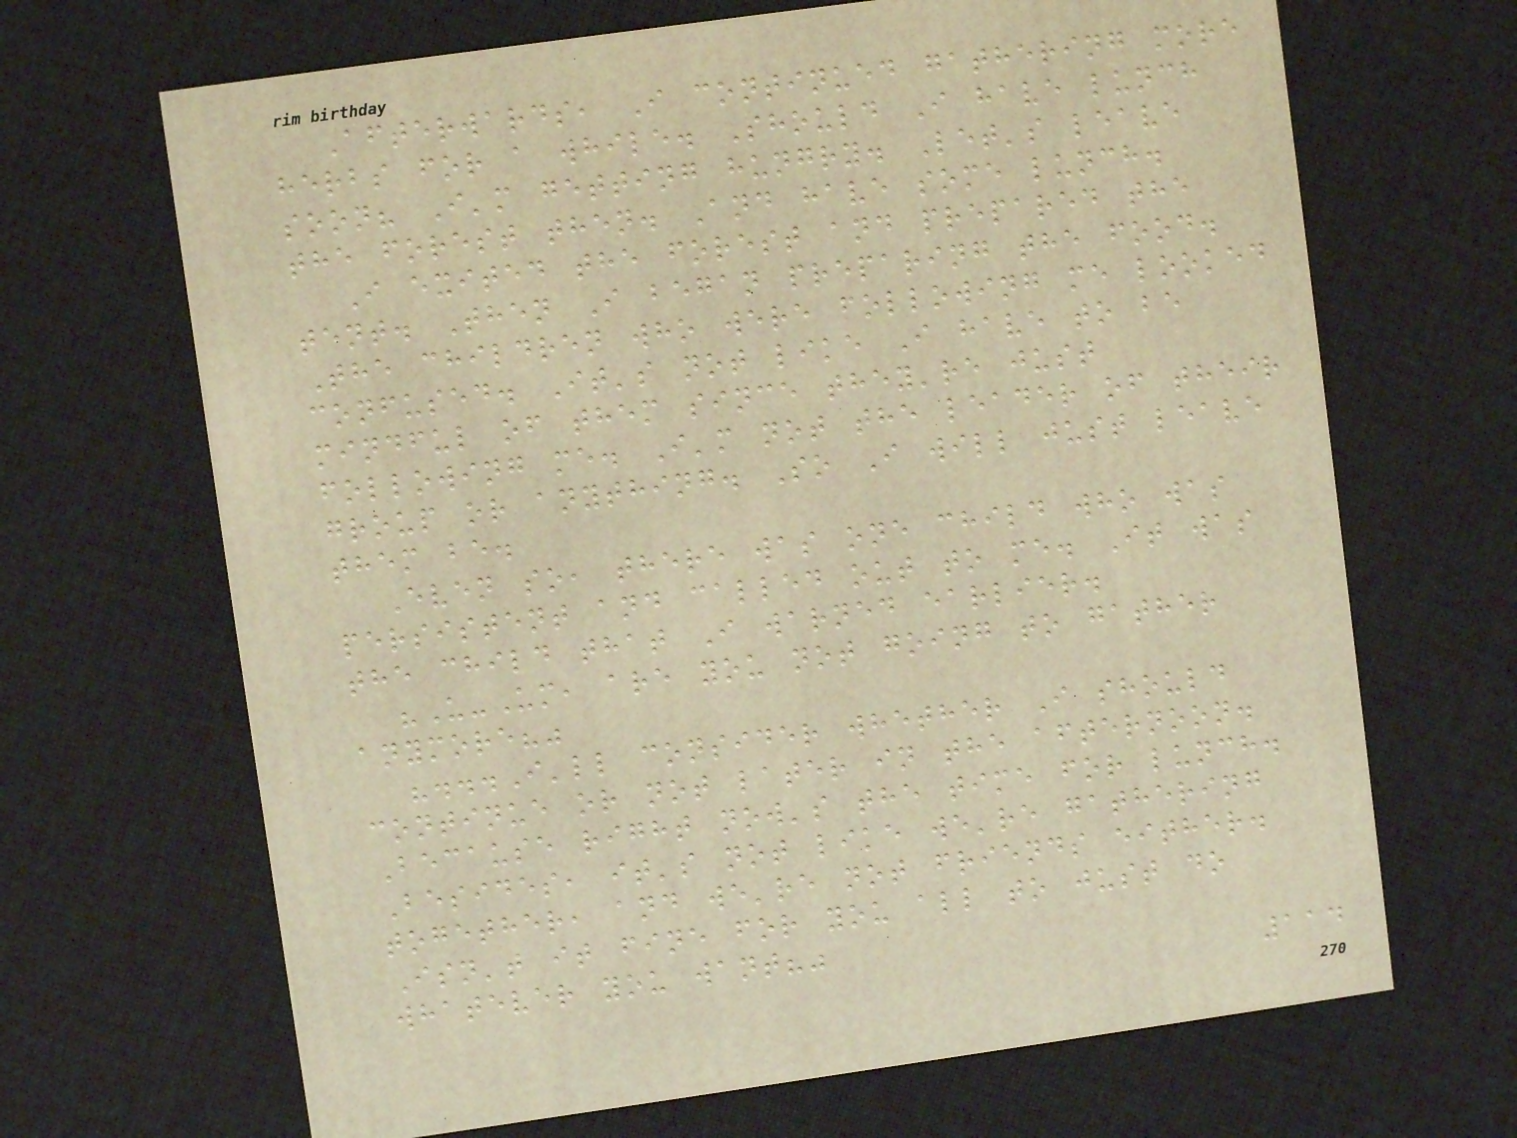Afterwards, I continued gathering more
herbs for a while. Should I have lunch
soon? I'm getting hungry. Let's leave
the forest then. And have some lunch.
I exited the forest and prepared the
tent. Then I began preparing the food.
The children who were following me looked
confused. It's not like I have to be
mindful of them since they're just
following me. I'm not the leader of their
group or anything. So I will just leave
them be.
Even so, there was one child who was
persistent and called out to me. It was
the child that I warned earlier.
"U-Um, are you not going to gather
anymore?"
"...I'll consider whether I should
continue or not later in the afternoon.
Because right now's the time for lunch.
Besides, it's not like we're gathering
together, and we're not friends either.
Isn't it fine for you all to just do
whatever you want?"
114
